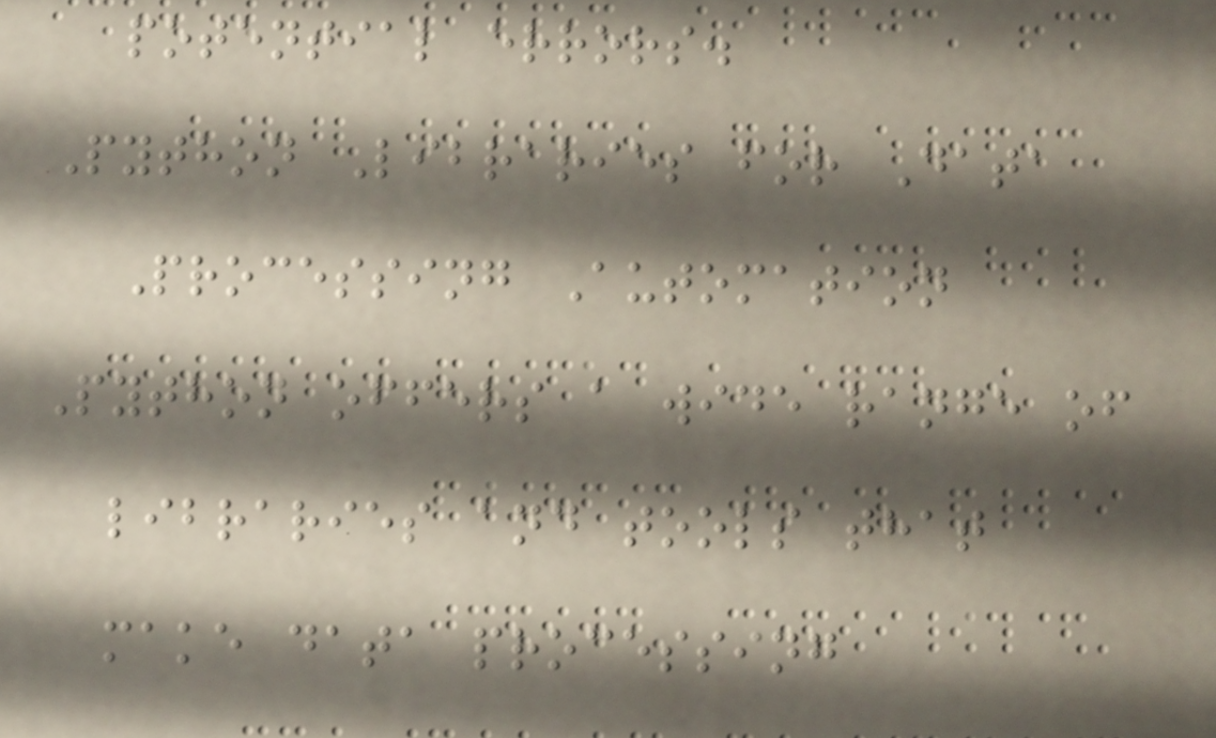potential errors.
Python Libraries for Data
Processing Automation
Python offers a wide range of
libraries and tools that
make data processing
